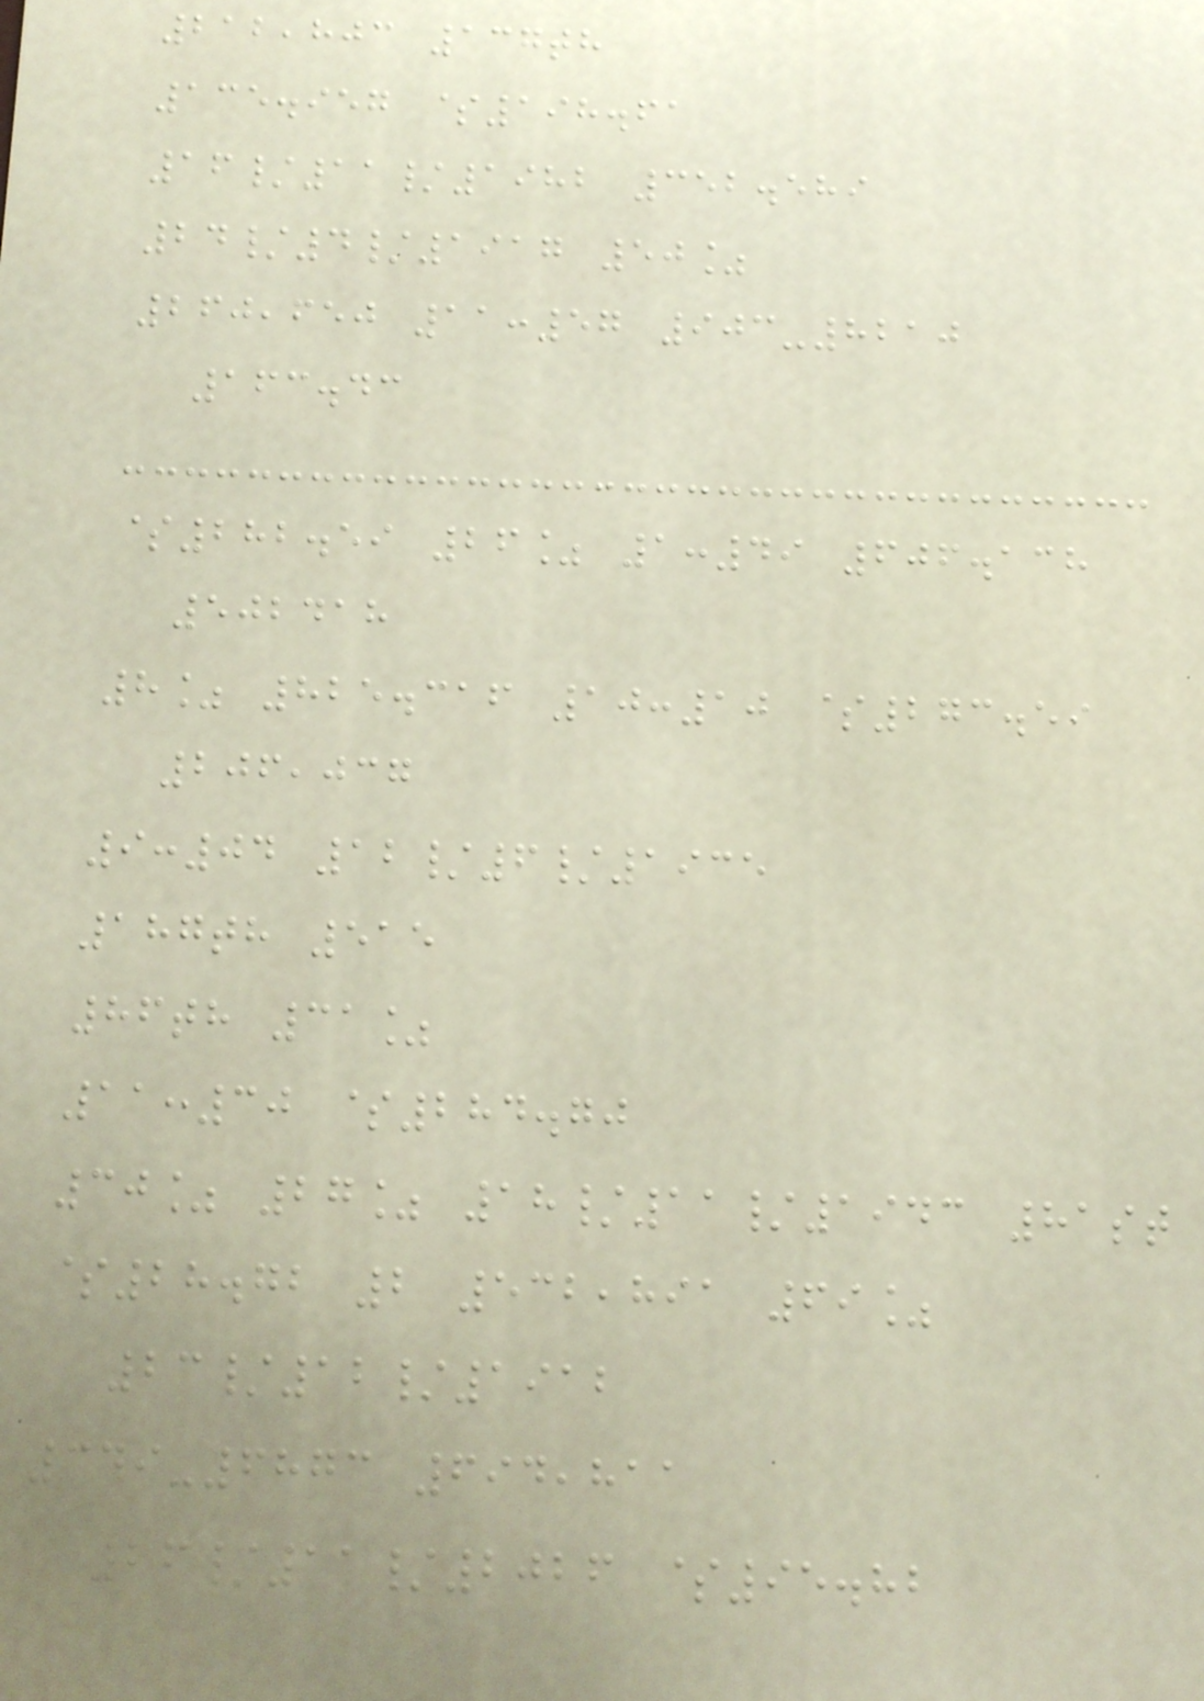212,803 137th
135.957 $198.61
16/11/1982 352.589
24/4/1917 50%
260,650 11:57 903-8210
163.43
$282.59 26% 1:49 606.138
502418
8% 825.316 10:10 $273.59
206,037
9:04 12/6/1935
187th 515
86th 31%
11:30 $284.70
30% 27% 18/11/1943 81st
$28.72 2 532,891 69%
23/12/1912
349-6873 694,811
26/11/2026 $95.82
